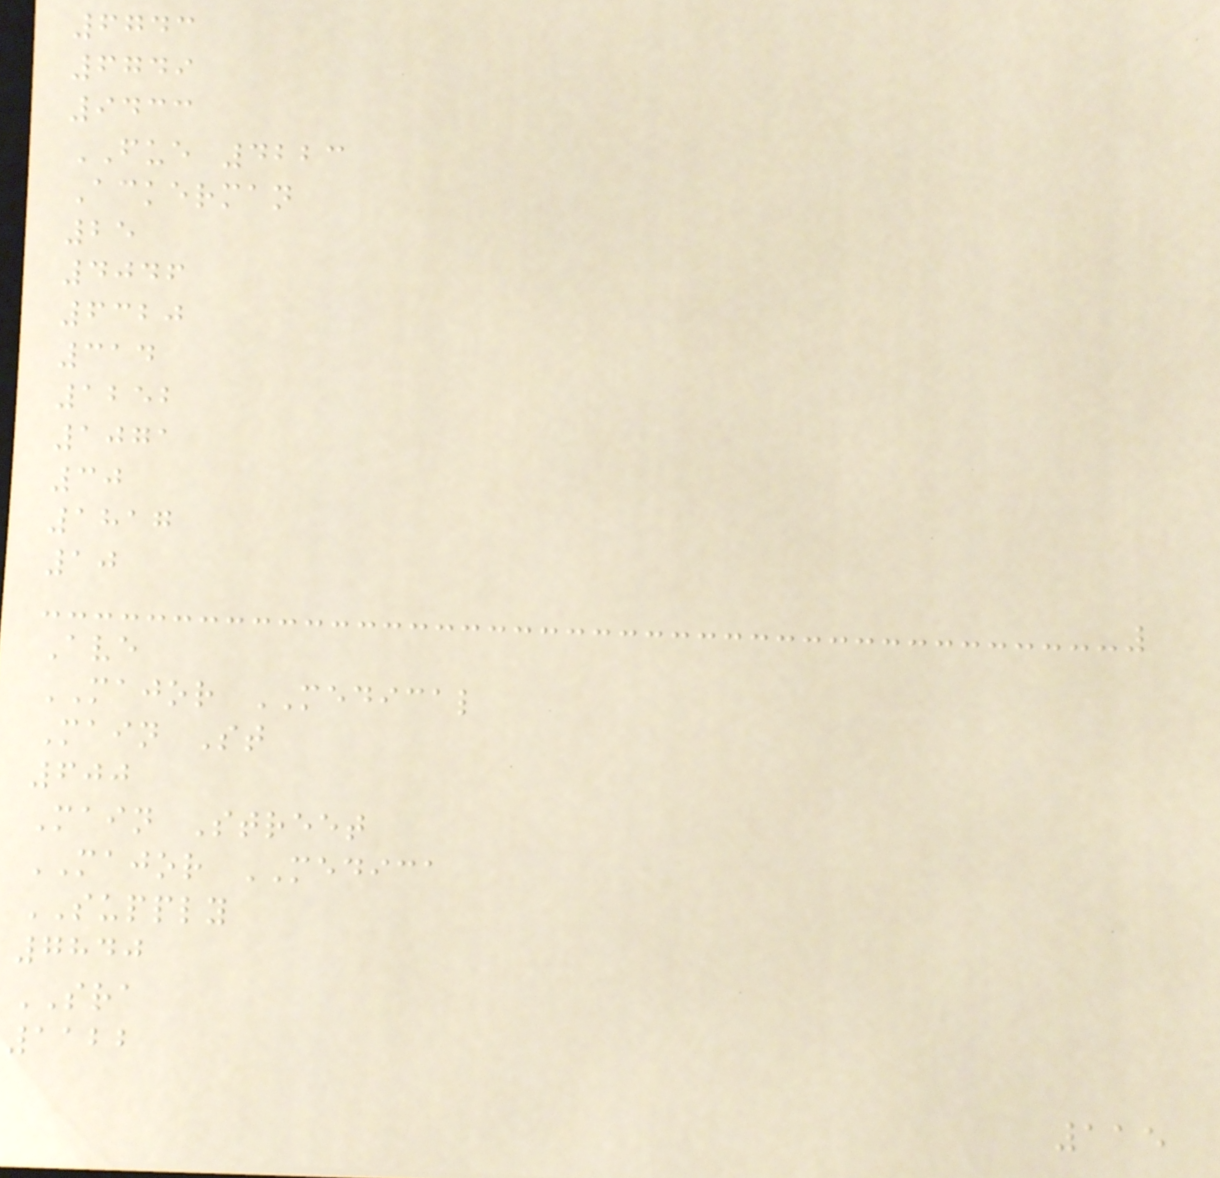6743
6749
9433
FUE 4223
Ackerman
25
4046
6320
314
1252
1071
30
1817
10
Ave
MAJOR MEDICAL
Main St
600
Main Street
MAJOR MEDICA
SUPPLY
7840
SRA
1122
115
